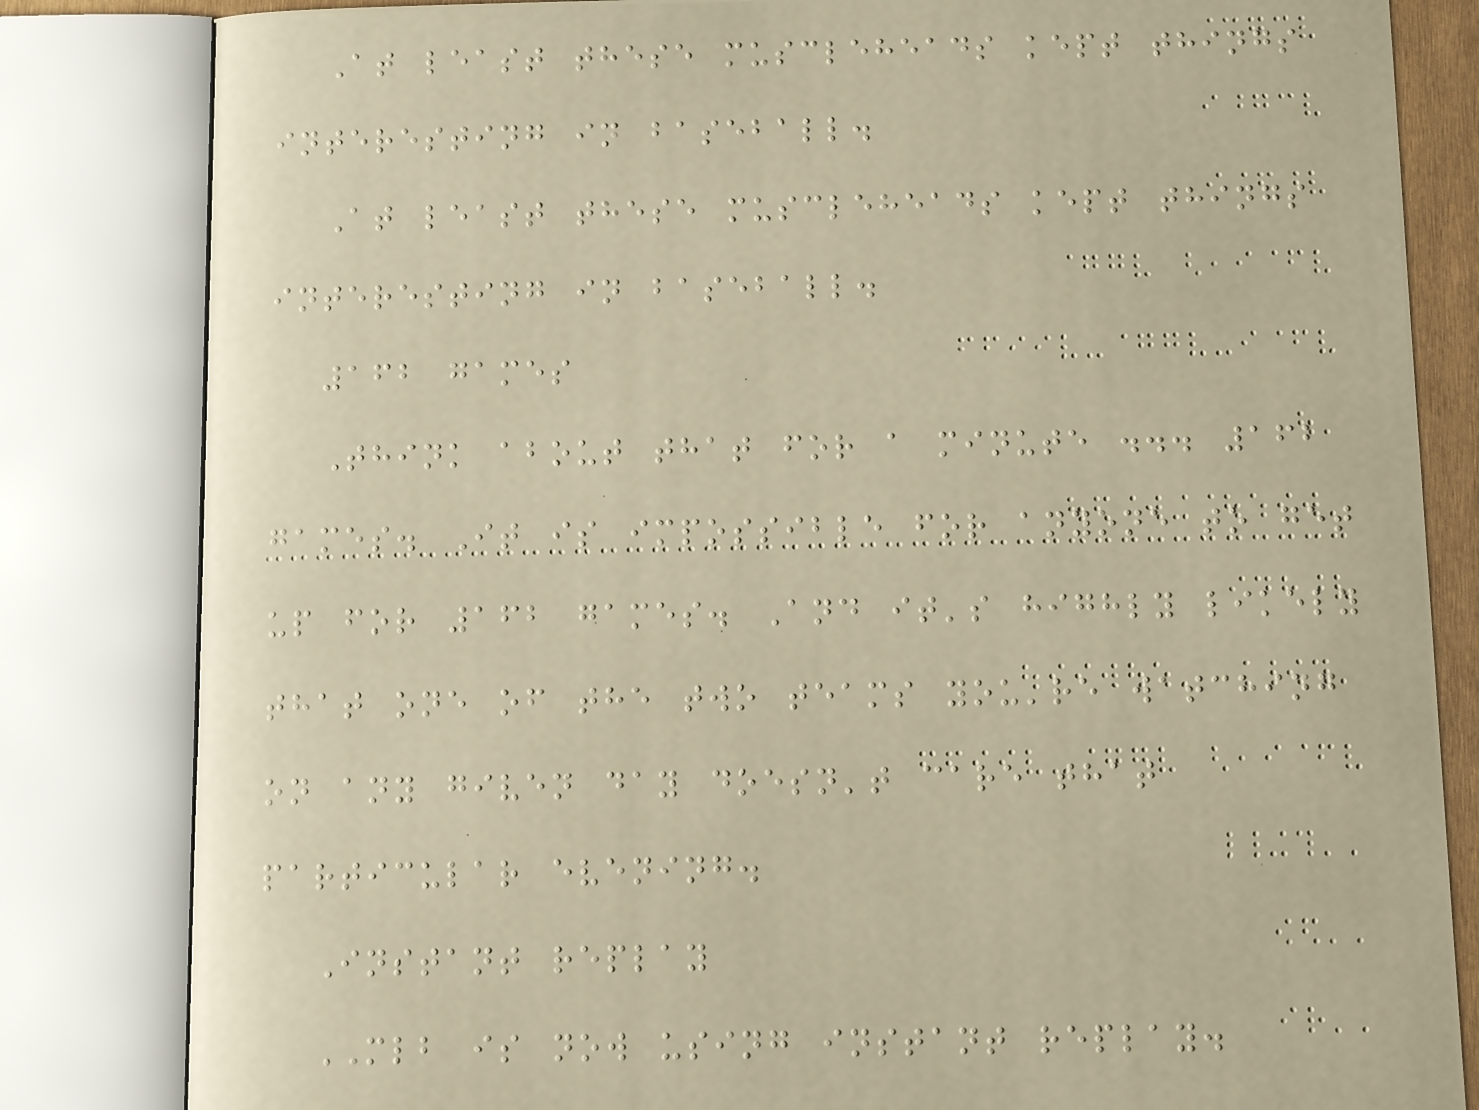At least these muscleheads kept things
interesting in baseball.
At least these muscleheads kept things
interesting in baseball.
162 games
Think about that for a minute ... 162
games. It is impossible for anyone to get
up for 162 games. And it's highly likely
that one of the two teams you're watching
on any given day doesn't care that
particular evening.
Instant replay
MLB is now using instant replay.
